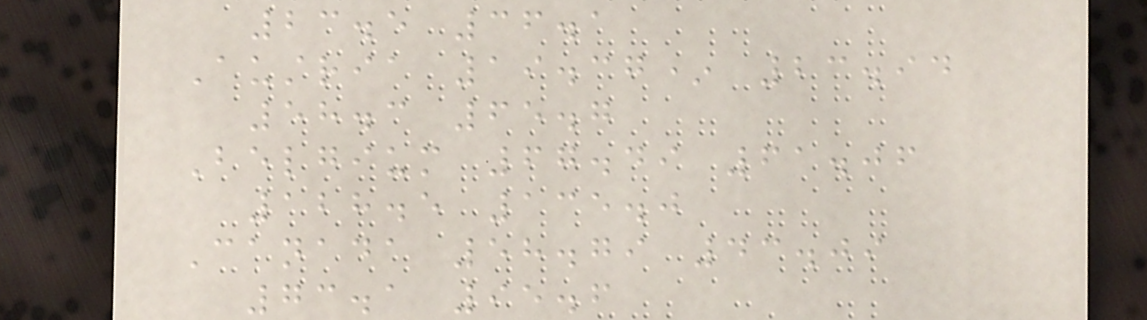23.5 36.1
Austria 19.37* 23.94
58.3 65.7
Belgium 67.49 61.06
128.5 135.0
Canada 58.79 43.09
73.1 95.6
